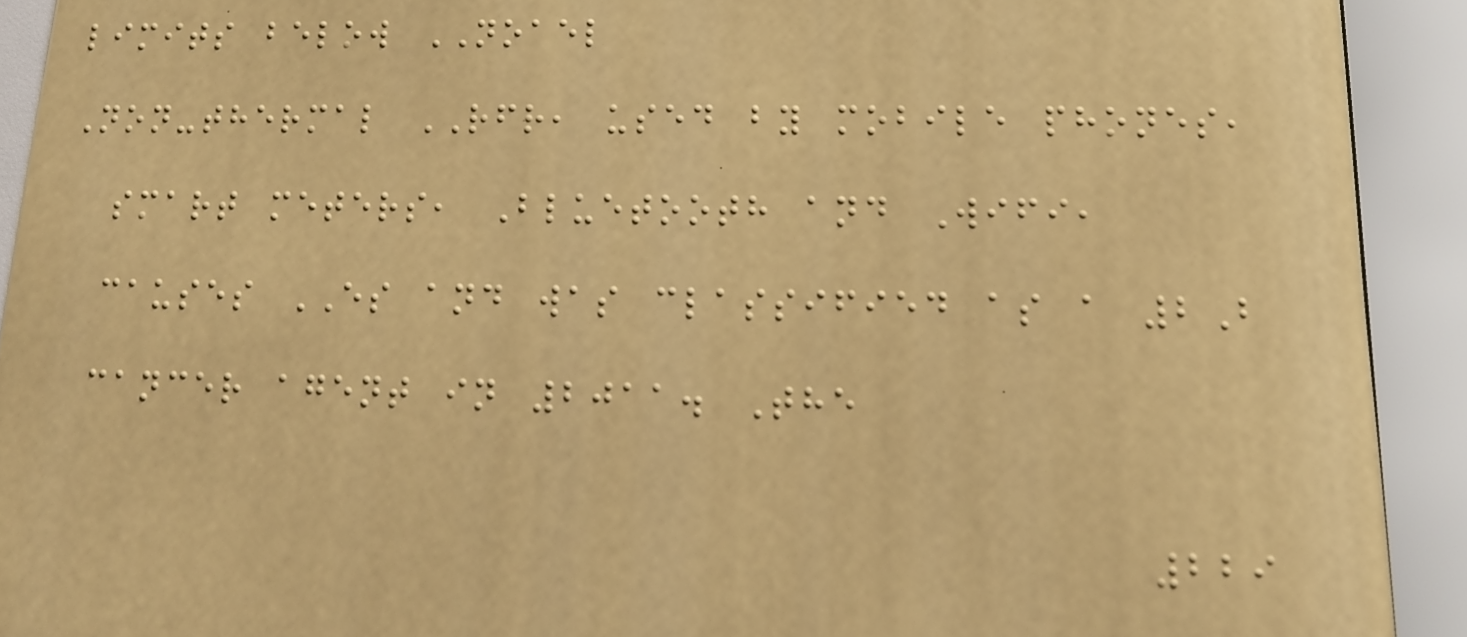limits below NOAEL
Non-thermal RFR, used by mobile phones,
smart meters, Bluetooth and Wifi,
causes ES and was classified as a 2B
cancer agent in 2011. The
229
